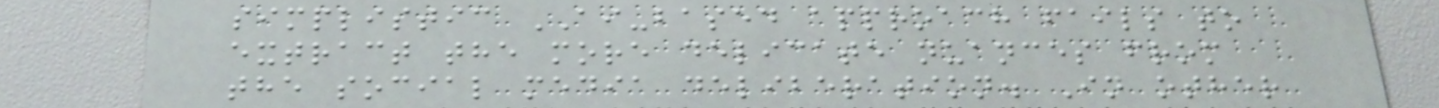simplistic AI-based approach fails to
extract the more delicate nuances from
the social media deliberation. In other
